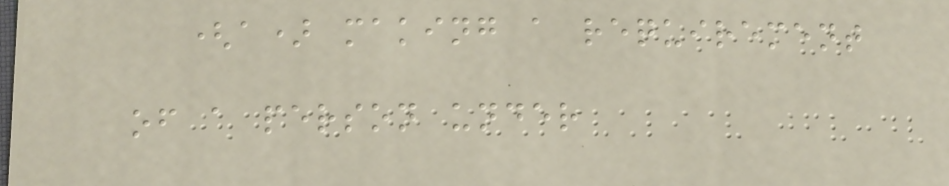(a) making a requirement
of a person under
